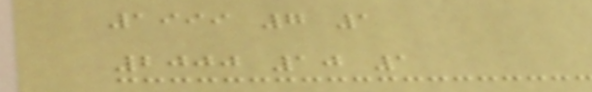1999 7 1
2000 10 1
